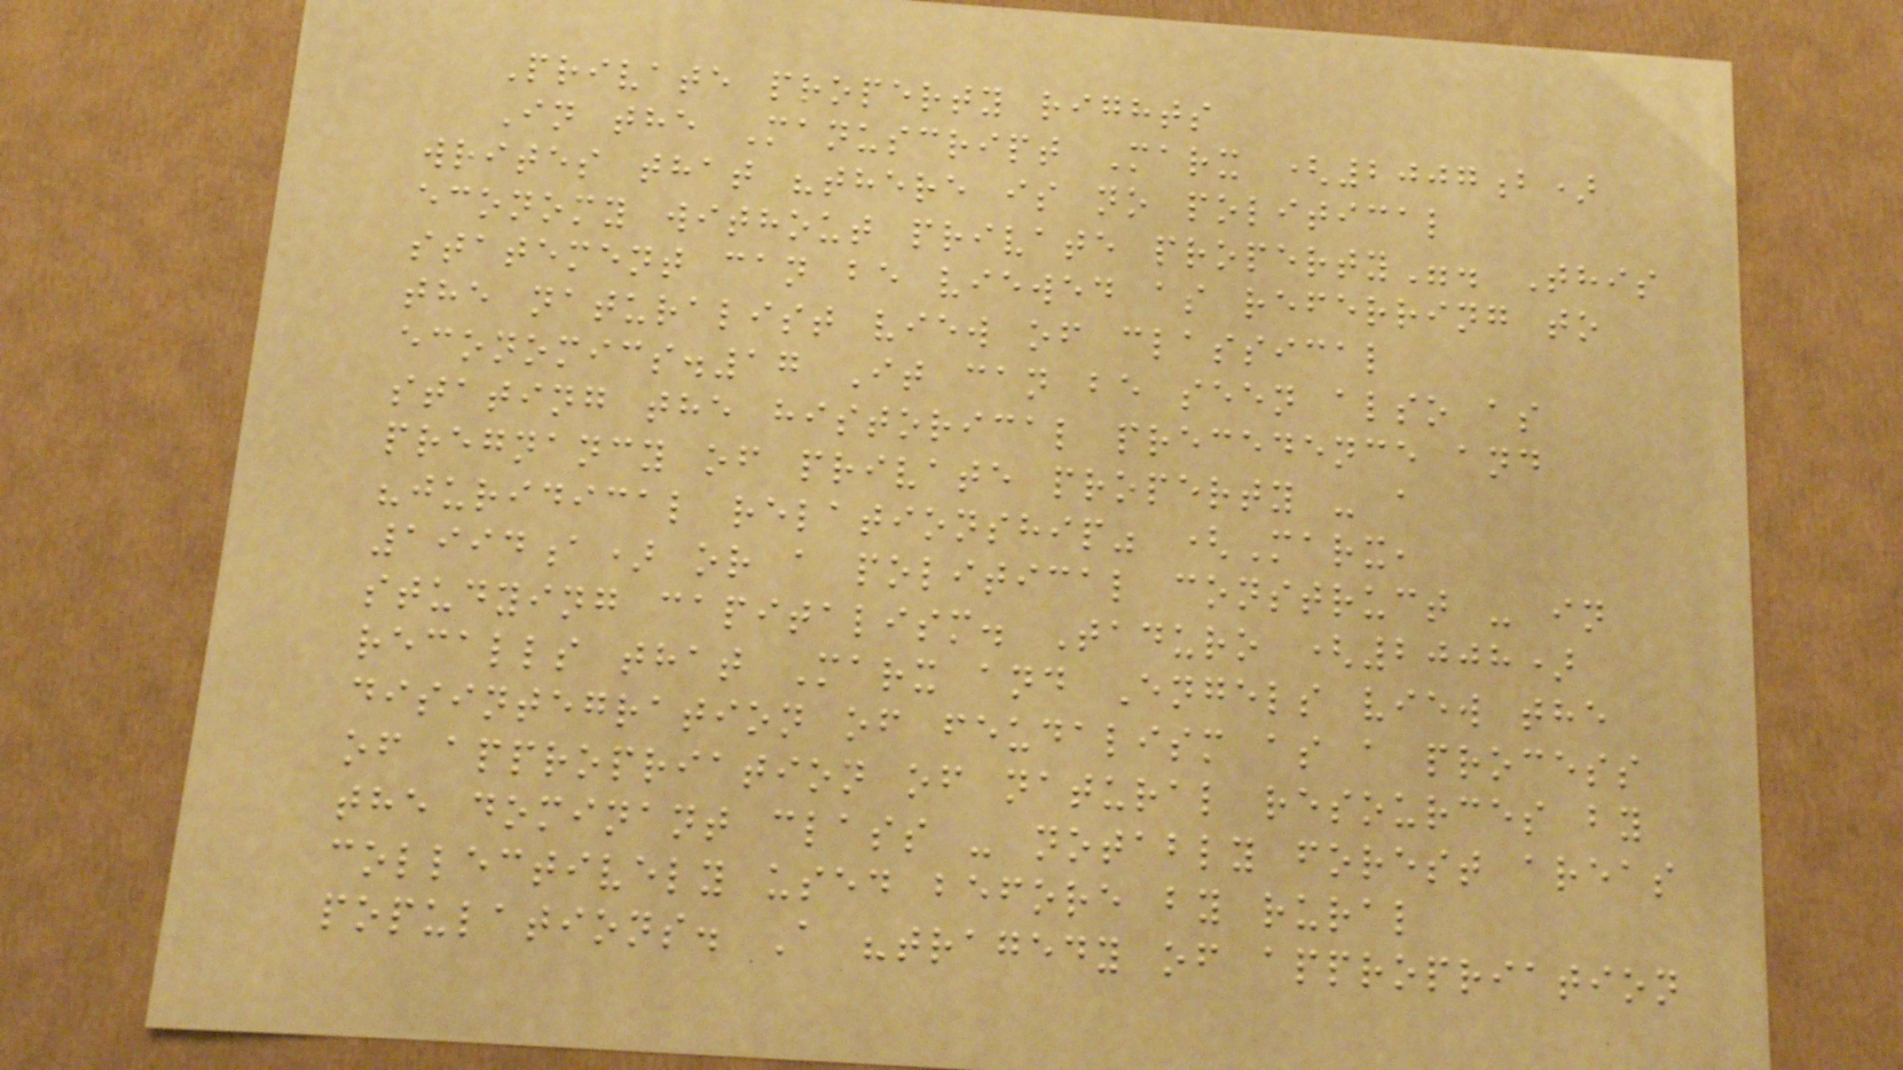Private property rights
In the Manuscript Marx (2007b)
writes that "there is no political
economy without private property". This
statement can be viewed as referring to
the naturalist view of classical
economics.17 It can be seen also as
stating the historical precedence and
pregnancy of private property - a
"juridical relationship" (Marx,
1994a) or a political construct - in
studying capitalism. Taduro (2008)
recalls that Marx and Engels view the
disintegration of feudalism as a process
of appropriation of natural resources by
the dominant class - notably forest areas
collectively used before by rural
populations. A "tragedy of appropriation
